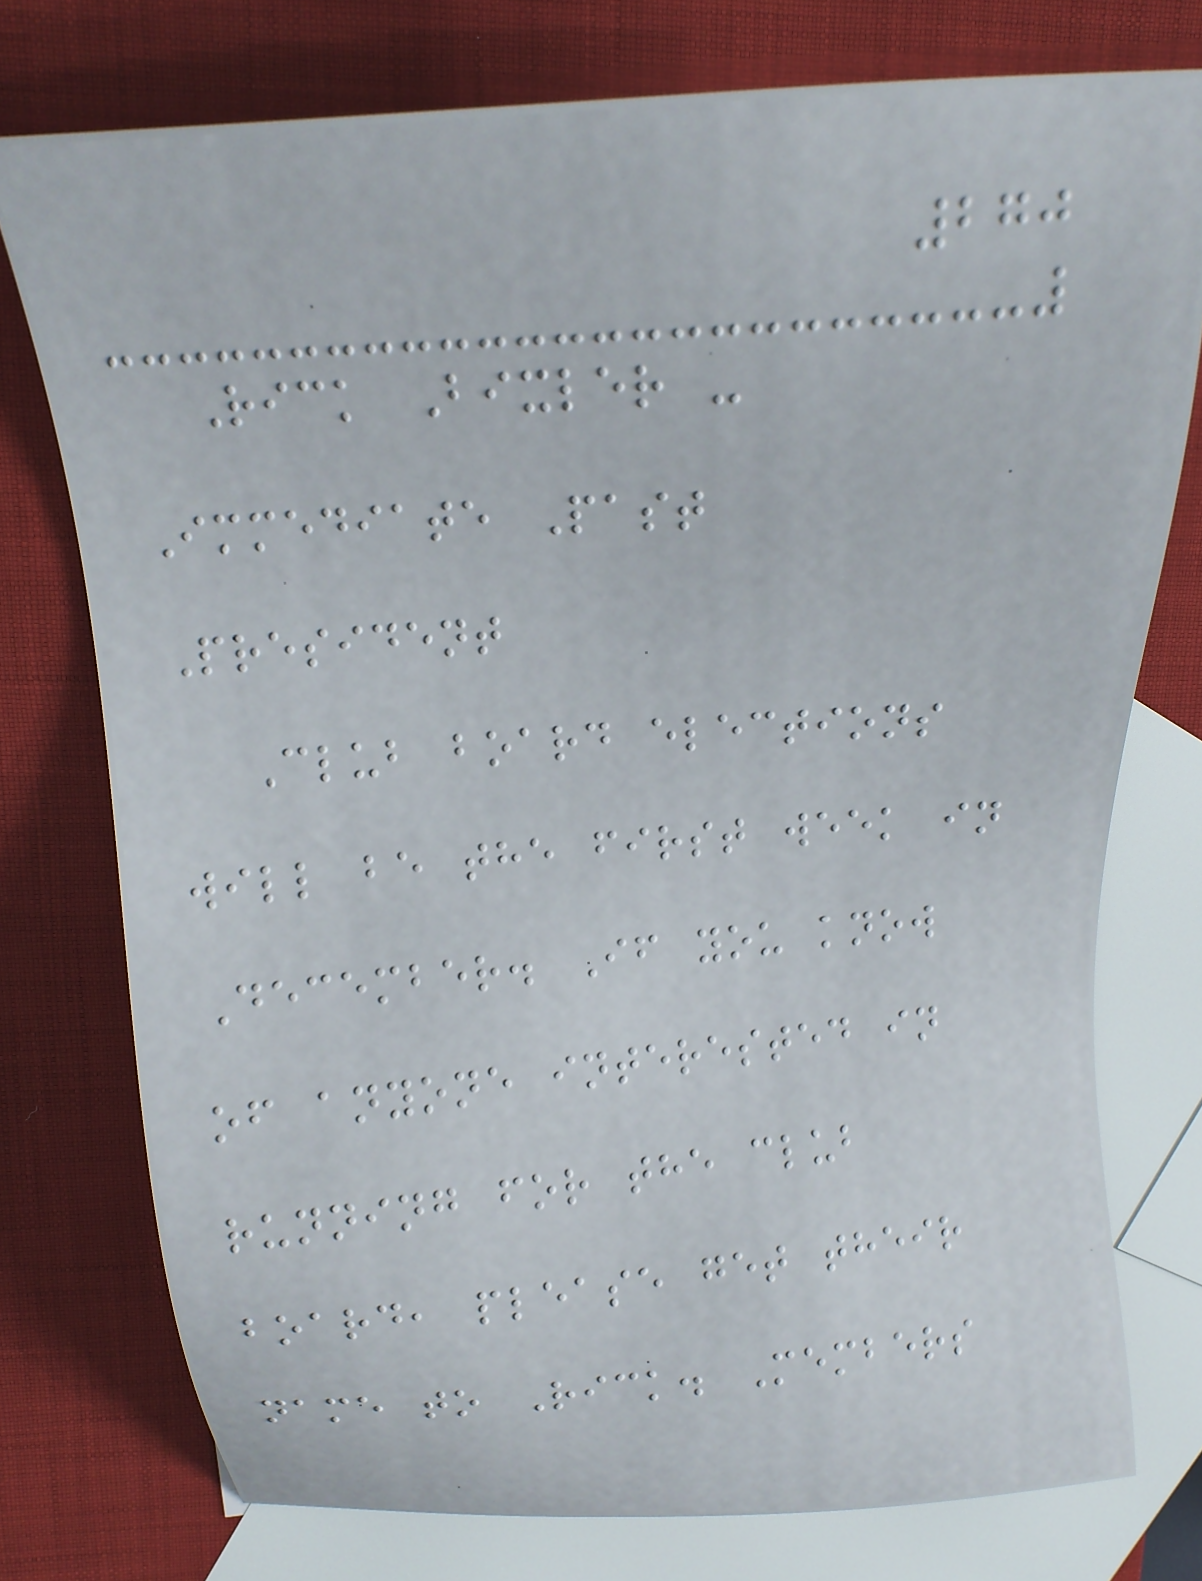270
Rick Bixler -
Immediate Past
President
Club board elections
will be the first week in
December. If you know
of anyone interested in
running for the club
board, please get their
name to Rick. Members
